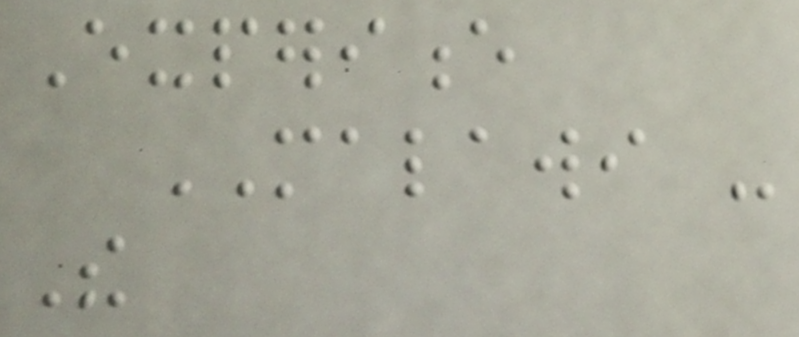Experience
MALAWI -
The
